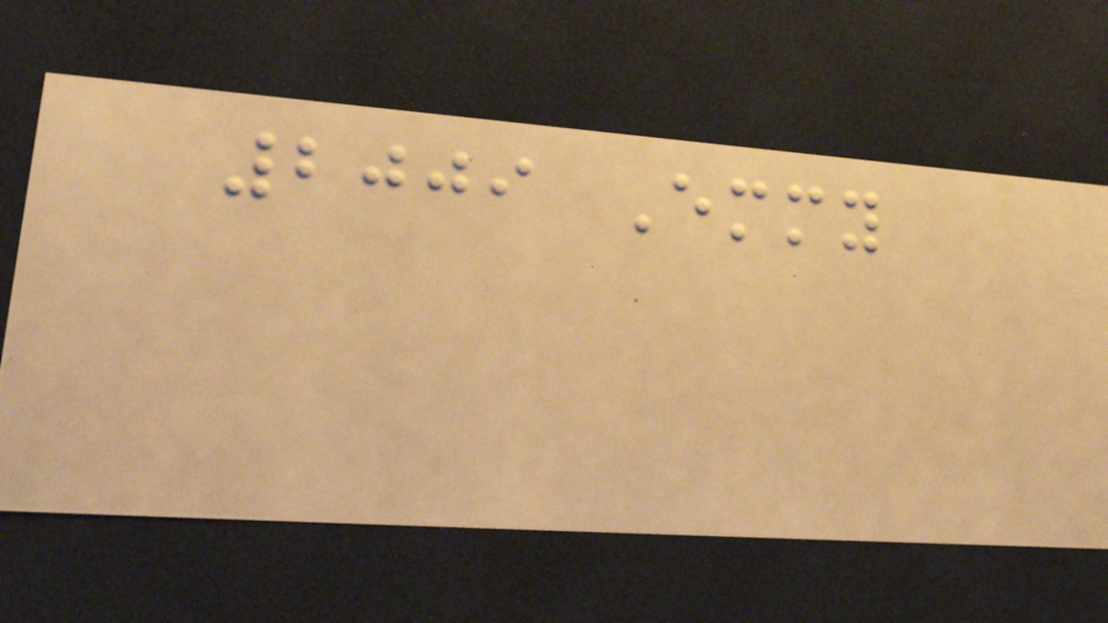2009 Emmy
